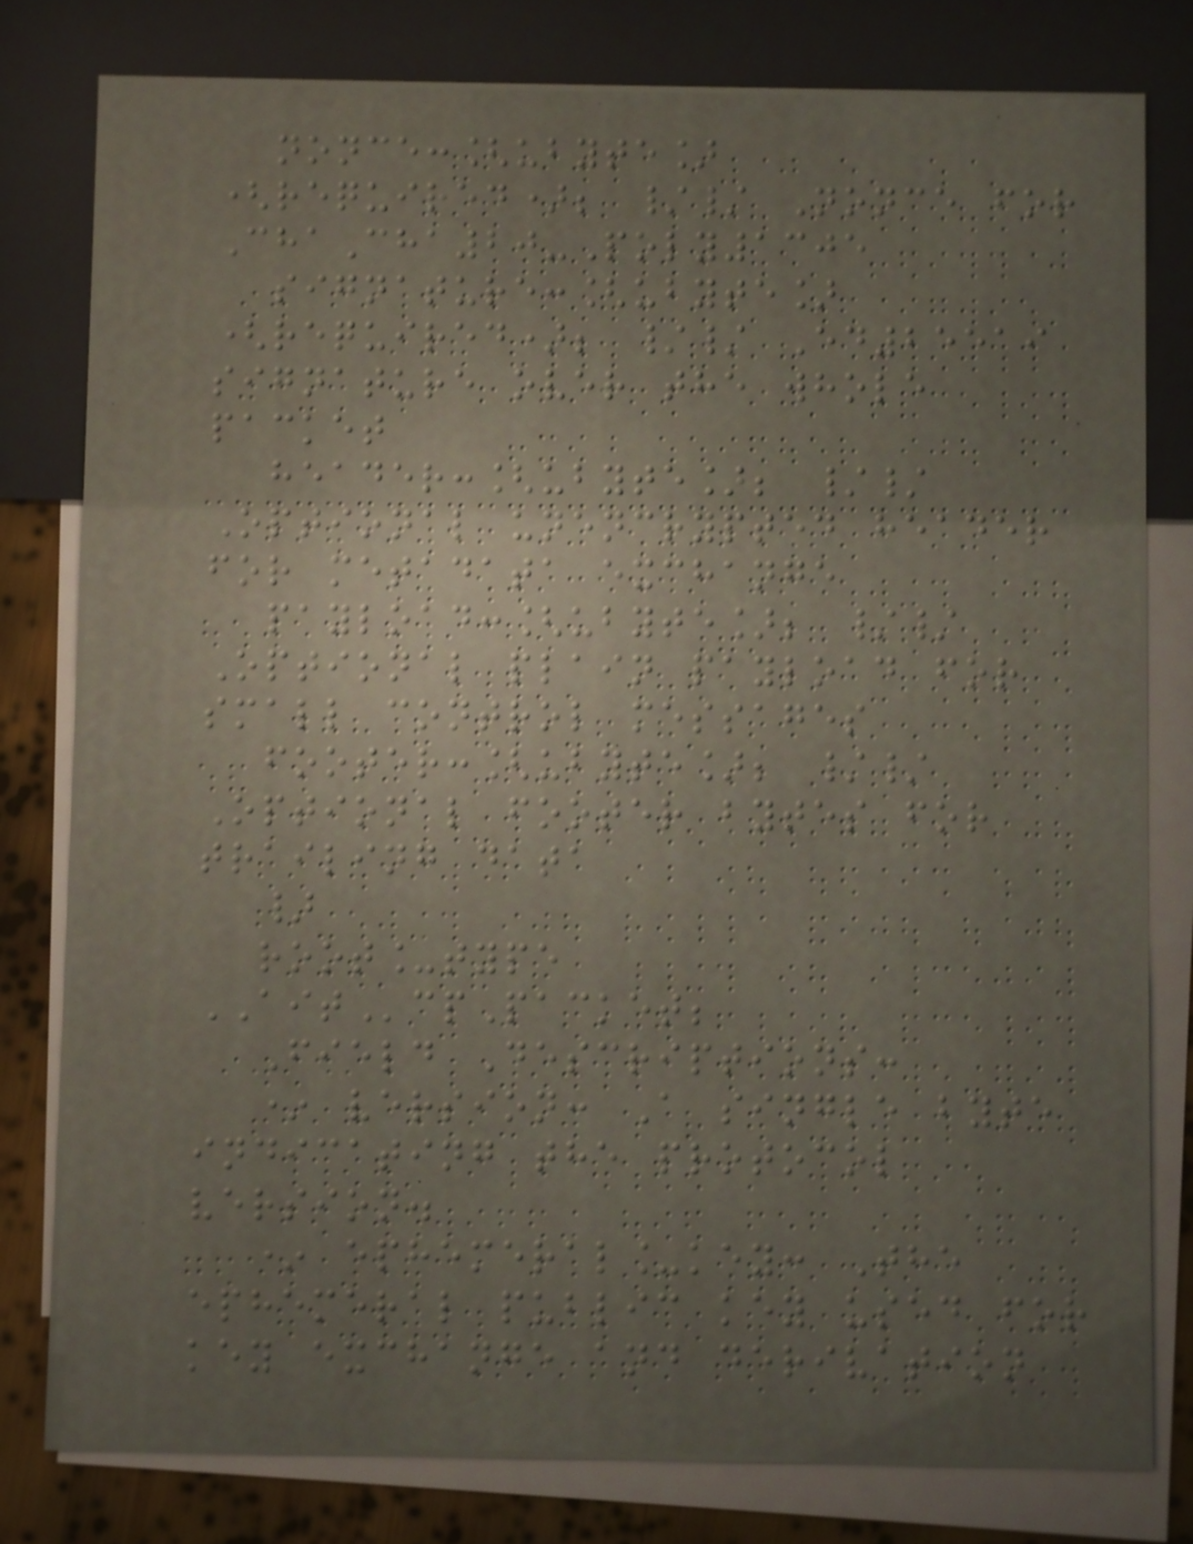nonce:[ubyte]
(required); // Nonce for
ChaCha20-Poly1305
signature:[ubyte]
(required); // Ed25519
signature over the whole
packet
header:[ubyte]; //
Optional unencrypted header
for metadata exchange
payload:[ubyte]; //
Optional plain payload for
small control messages
footer:[ubyte]; //
Optional footer bytes for
trailing data
}
root_type
AITcpPacket;
Field Descriptions:
* version: A single byte
indicating the protocol
version.
* ephemeral_key: The
ephemeral public key used for
key exchange and derivation
